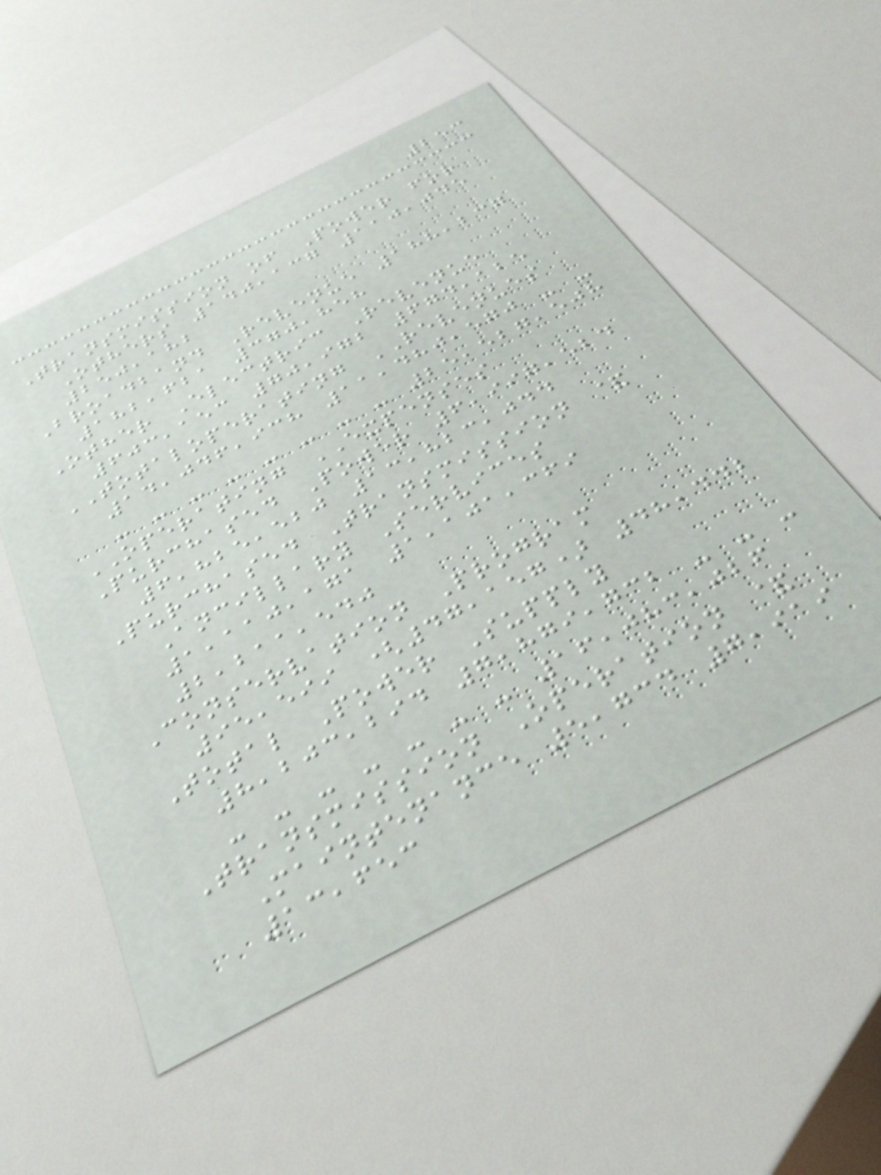253
Transmission of Power for
Others 140,137 110,045
250,182
Broadband Revenue 188,237
182,621 370,858
Other Electric Revenue
603,153 70,972 674,125
TOTALOPERATING REVENUES
14,046,938 11,480,570 - -
- - - - - - - - 25,527,508
OPERATING EXPENSES
Purchased Power 6,997,524
6,825,520 13,823,044
Purchased Transmission &
Ancillary Services
1,110,171 1,101,369
2,211,540
Conservation Program
95,599 (47,157) 48,442
Total Power Supply
8,203,294 7,879,732 - - -
- - - - - - - 16,083,026
Transmission Operation &
Maintenance 5,734 7,919
13,653
